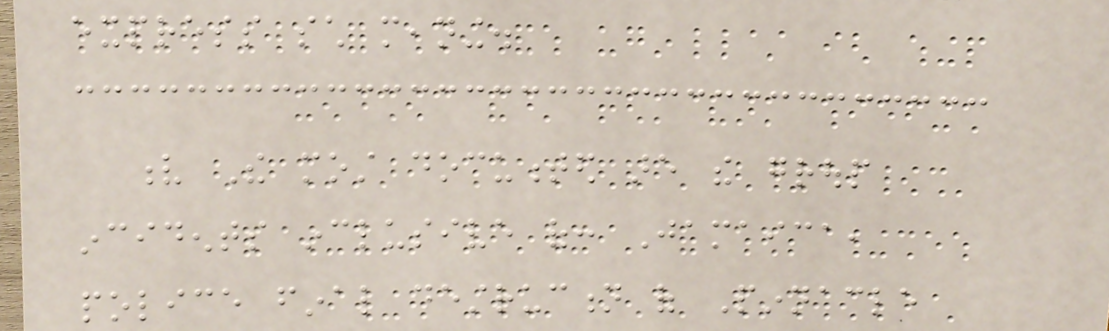express such meaning.
v The most documented are the group
incidents inclusive of: Jamaica,
police final destruction of Pinnacle
